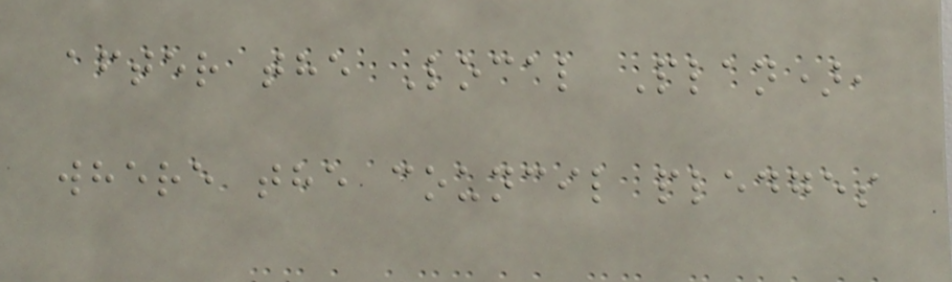after the Local Plan),
where the council pledges
